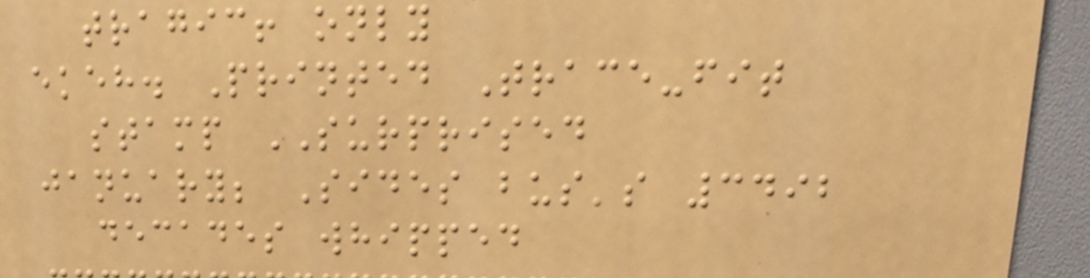tragic! only
ekeh. Printed Trace-fit
stamp SURPRISED
january; Sides bus's 3492
decades whipped
